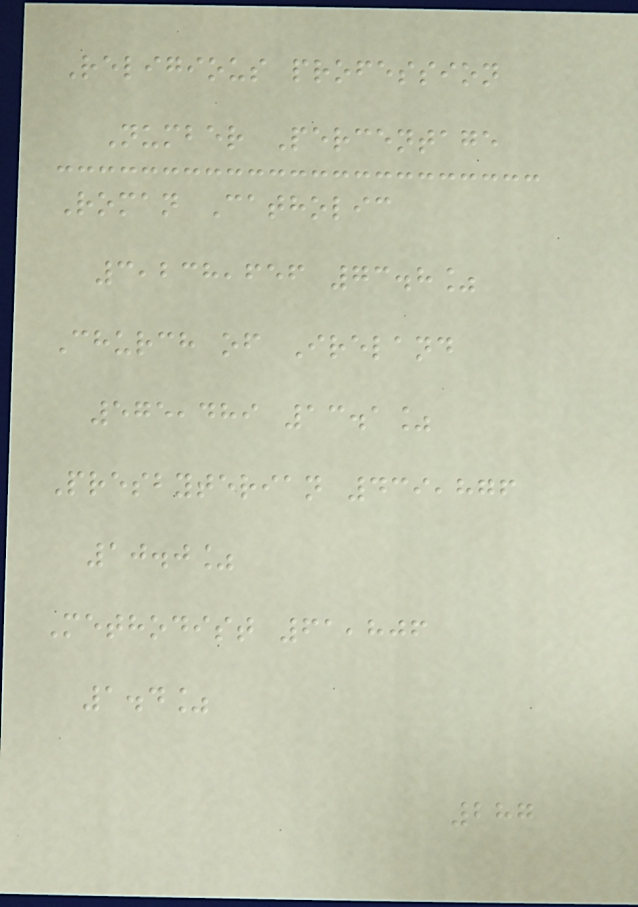Religious profession
Number Percentage
Roman Catholic
3,238,656 73.8%
Church of Ireland
575,489 13.1%
Presbyterian 439,876
10.0%
Methodist 61,806
1.4%
287
